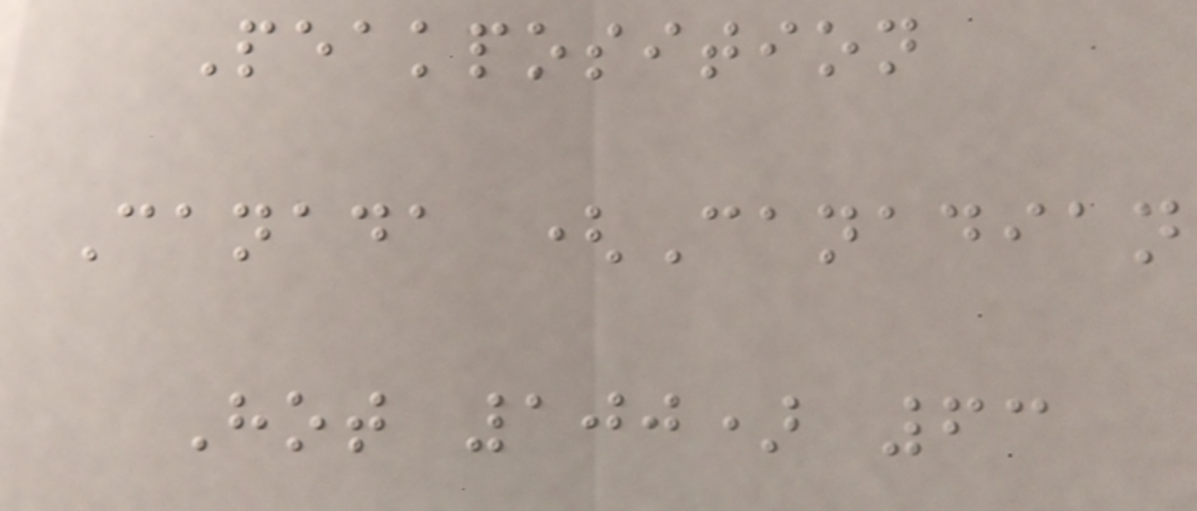Peakposition
Canada (Canadian
Hot 100) 63
